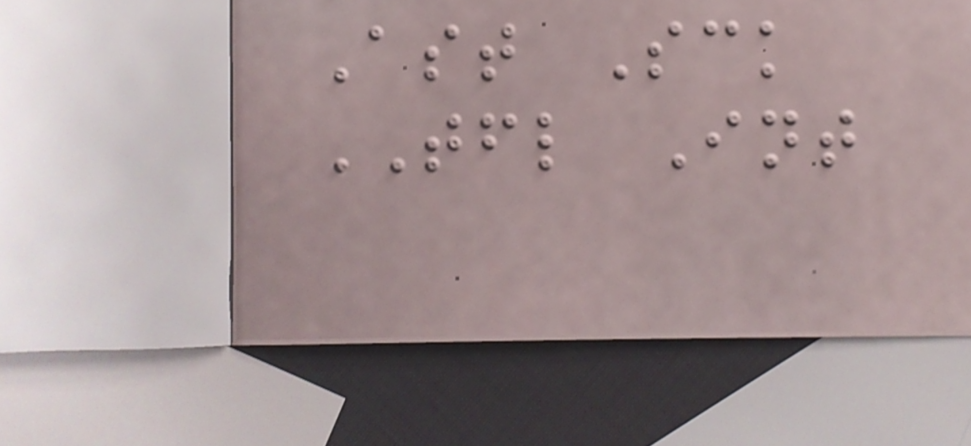Ast Sck
TFL Int
